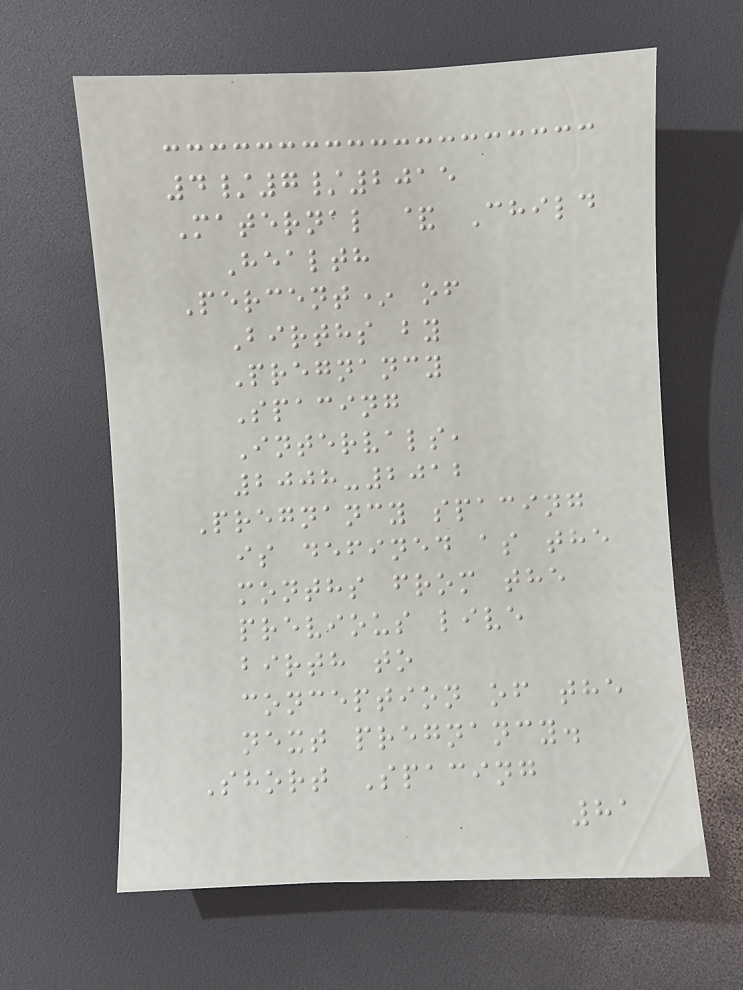4/7/2015
Maternal & Child
Health
Percent* of
Births by
Pregnancy
Spacing
Intervals,
2008-2012
Pregnancy spacing
is defined as the
months from the
previous live
birth to
conception of the
next pregnancy.
Short Spacing
81
